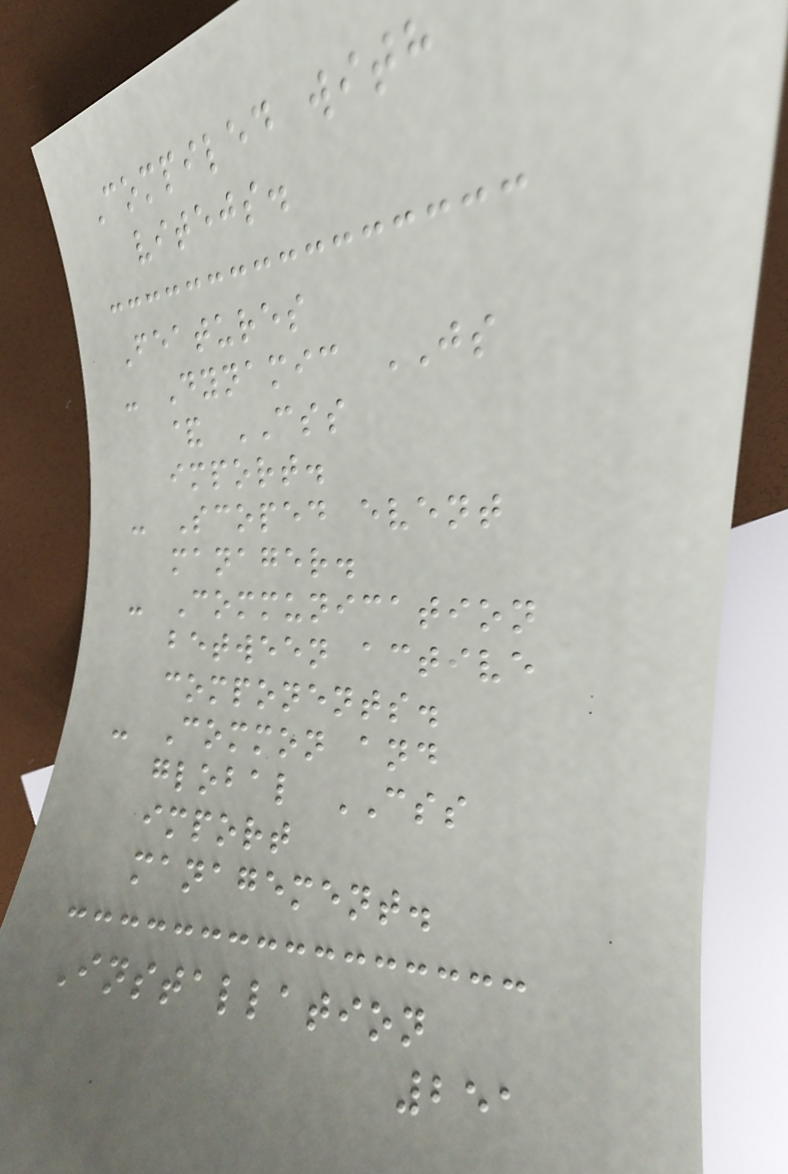Compiled with
vitejs.
Features
- Dynamic JS
& CSS
import.
- Scoped event
manager.
- Communication
between active
components.
- Common and
global CSS
import
management.
Installation
251
